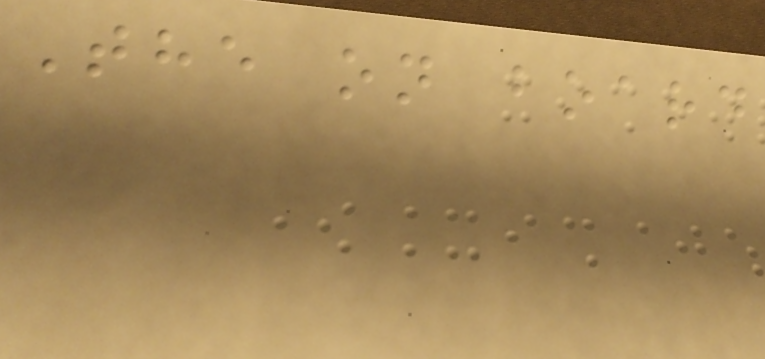The on board
